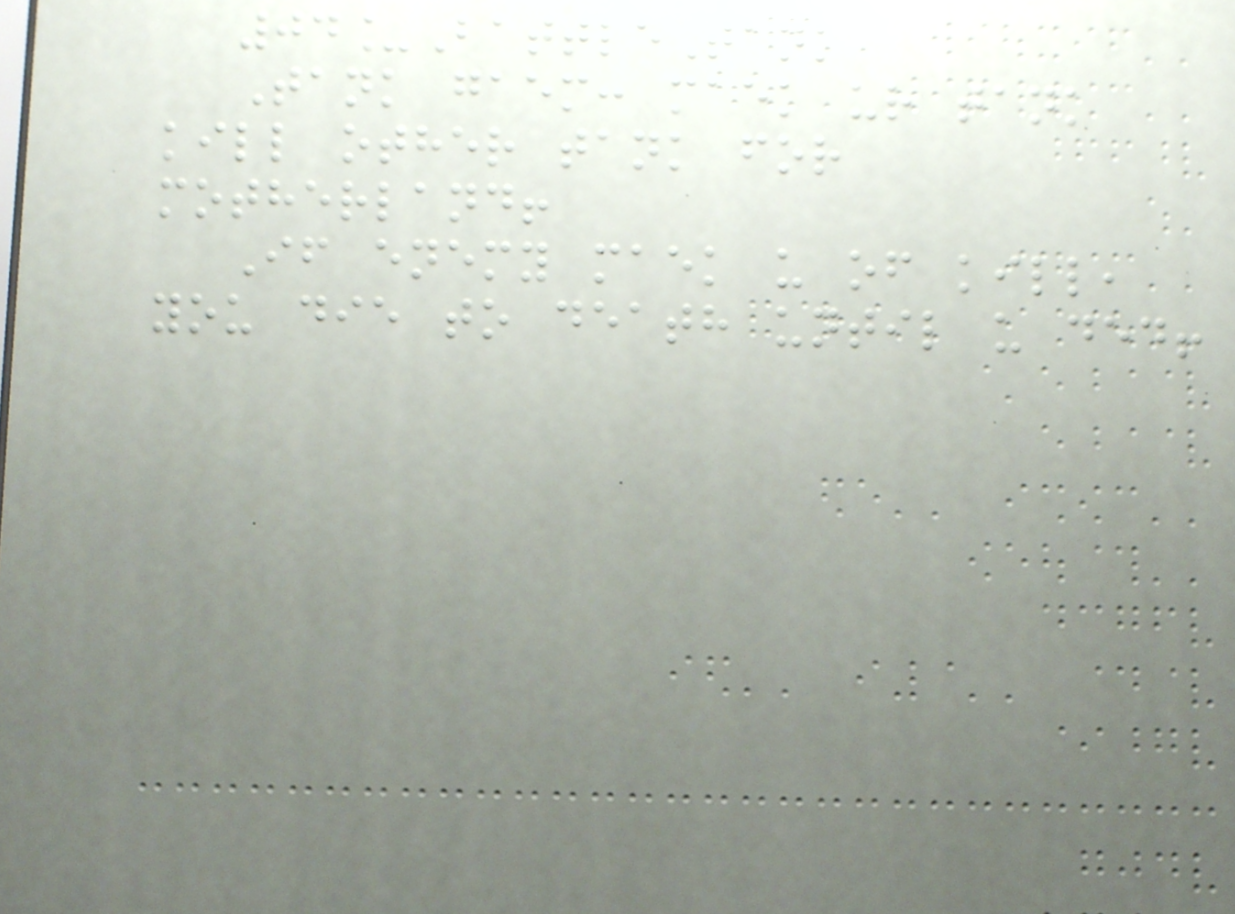04_BattleTank
Tank gaem: maek ur tank
kill other tank for
motherland!
If enemy maek u of kill,
you die to death until u ded!
